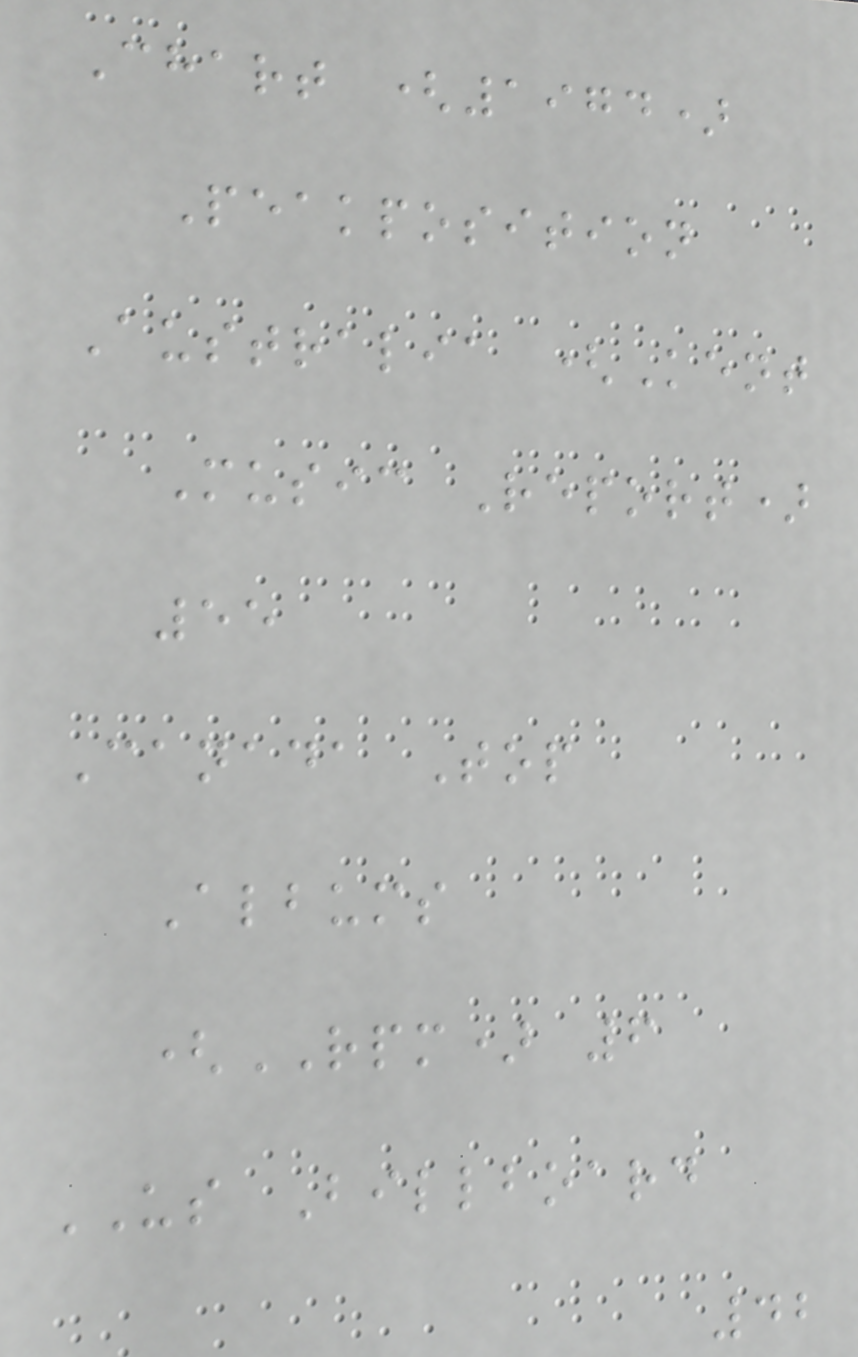Chart (1974)
Peakposition
Australia (Kent
Music Report)
55
Canada Top
Albums
(RPM) 6
US Billboard
42
